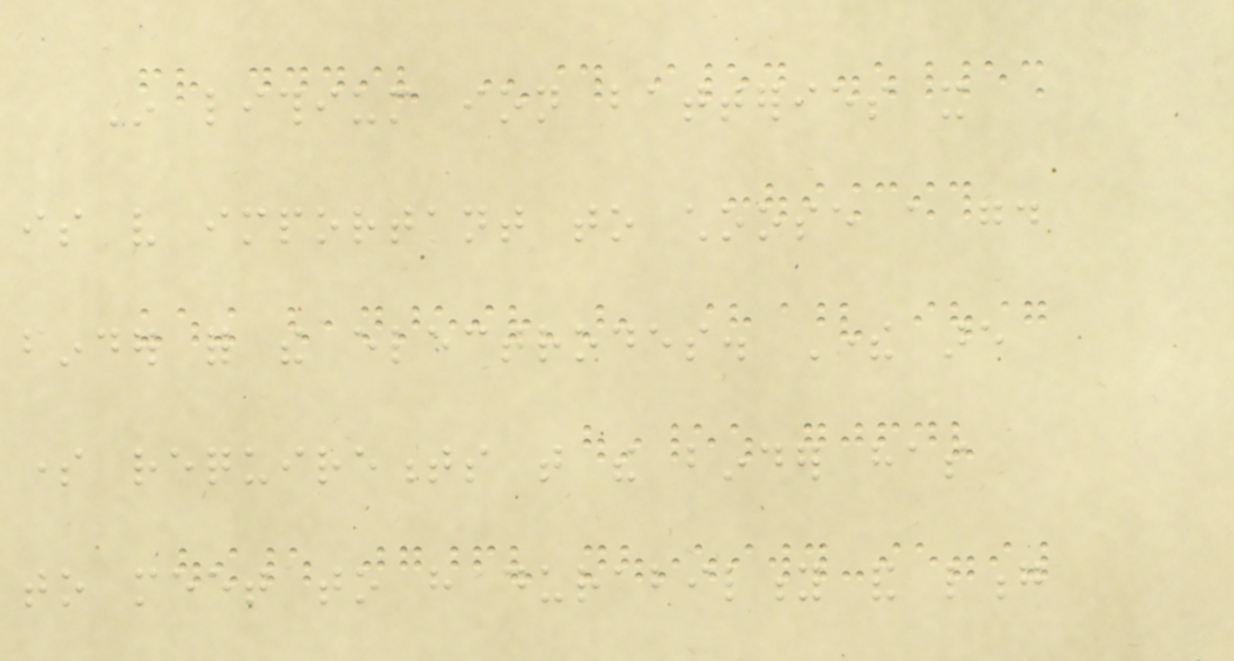In lithium ion batteries it
is very important to choose a good
binder for the electrodes. There are
some requirements that the binder has
to meet to have durability and long
